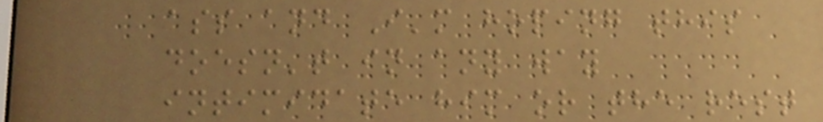ass and I'm hoping this
doesn't in any way
intimidate him or the rest
